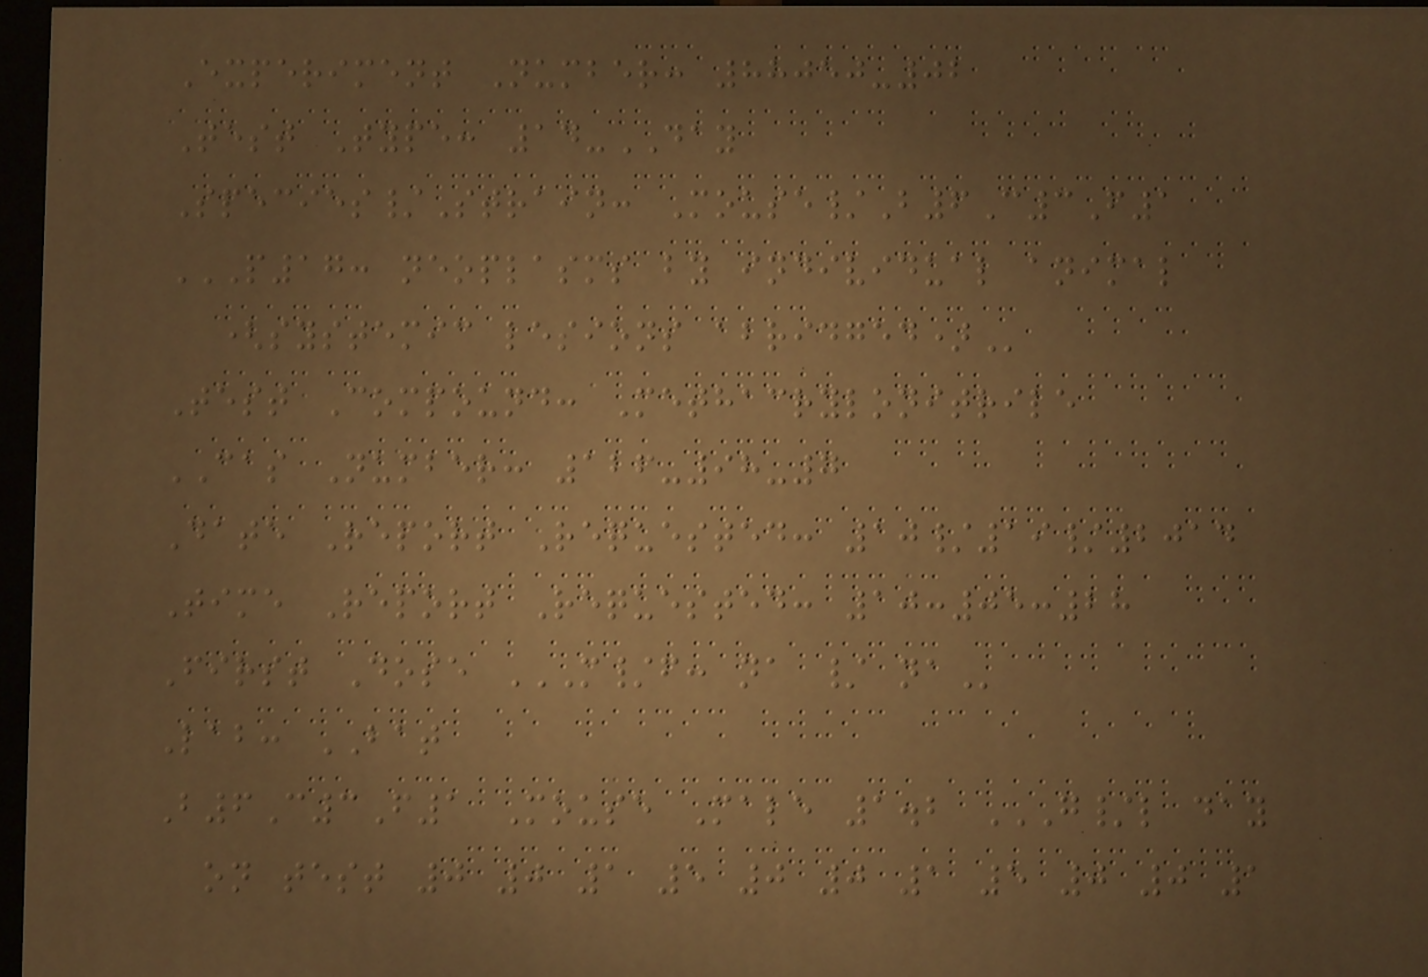Experiment Number: 88050-02
Test Type: 14-DAY
Species/Strain: Mouse/B6C3F1
P17: NEOPLASMS BY INDIVIDUAL ANIMAL
(SYSTEMIC LESIONS ABRIDGED)
Test Compound: Methacrylonitrile
CAS Number: 126-98-7
Date Report Requested: 10/19/2014
Time Report Requested: 10:05:28
First Dose M/F: NA / NA
Lab: BAT
B6C3F1 Mouse Male 1.2 G/L DAY
ON TEST 0 0 1 5 0 0 1 5 0 0 1
